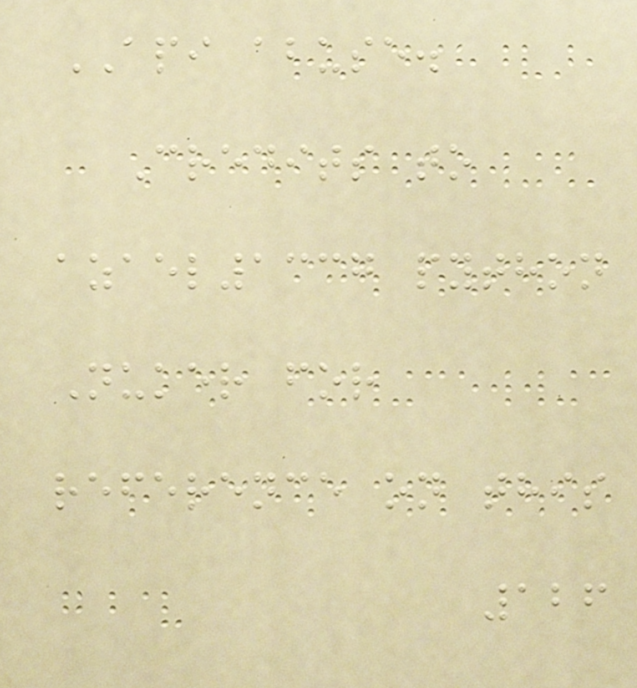API abuse.
Credits to
azael1337 python
Nuker for
reference on this
126
